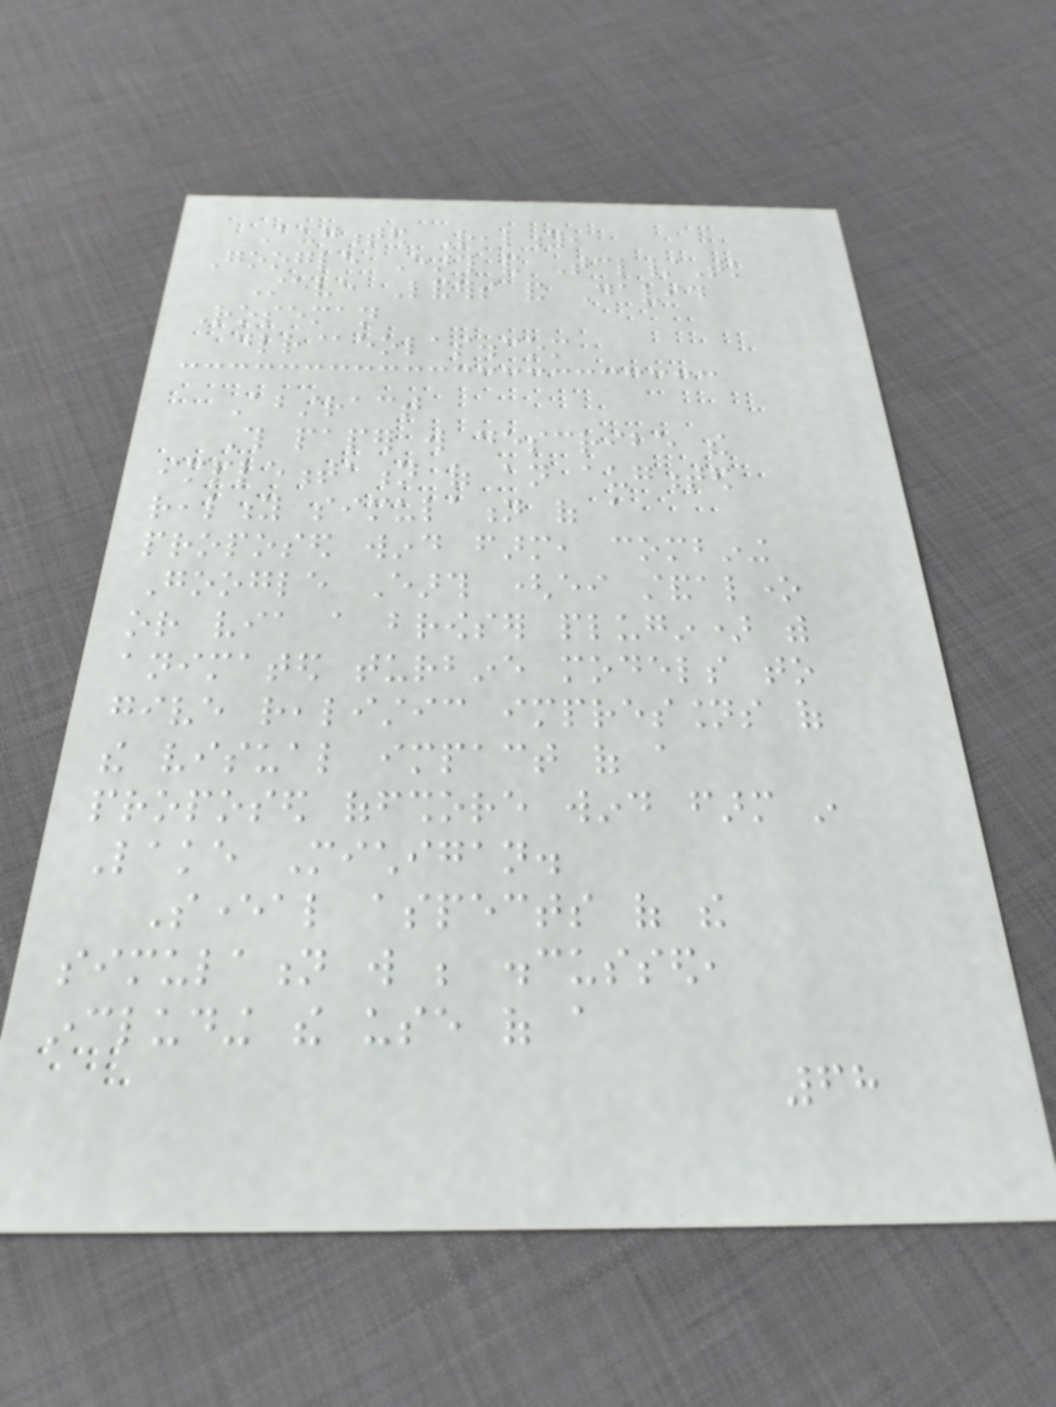Augmented Reality,
Google Earth and Tcl/Tk
Steve Landers and David
Roseman
dlr@eolas.com
Abstract
This paper will describe the
implementation of an augmented
reality simulation of a
proposed wind farm, combining
Google Earth (either standalone
or via a browser plugin) with
animated turbine models to
give realistic impressions of
the visual impact of a
proposed offshore wind farm in
Lake Michigan.
Several aspects of the
simulation will be discussed,
including the use of a
68
